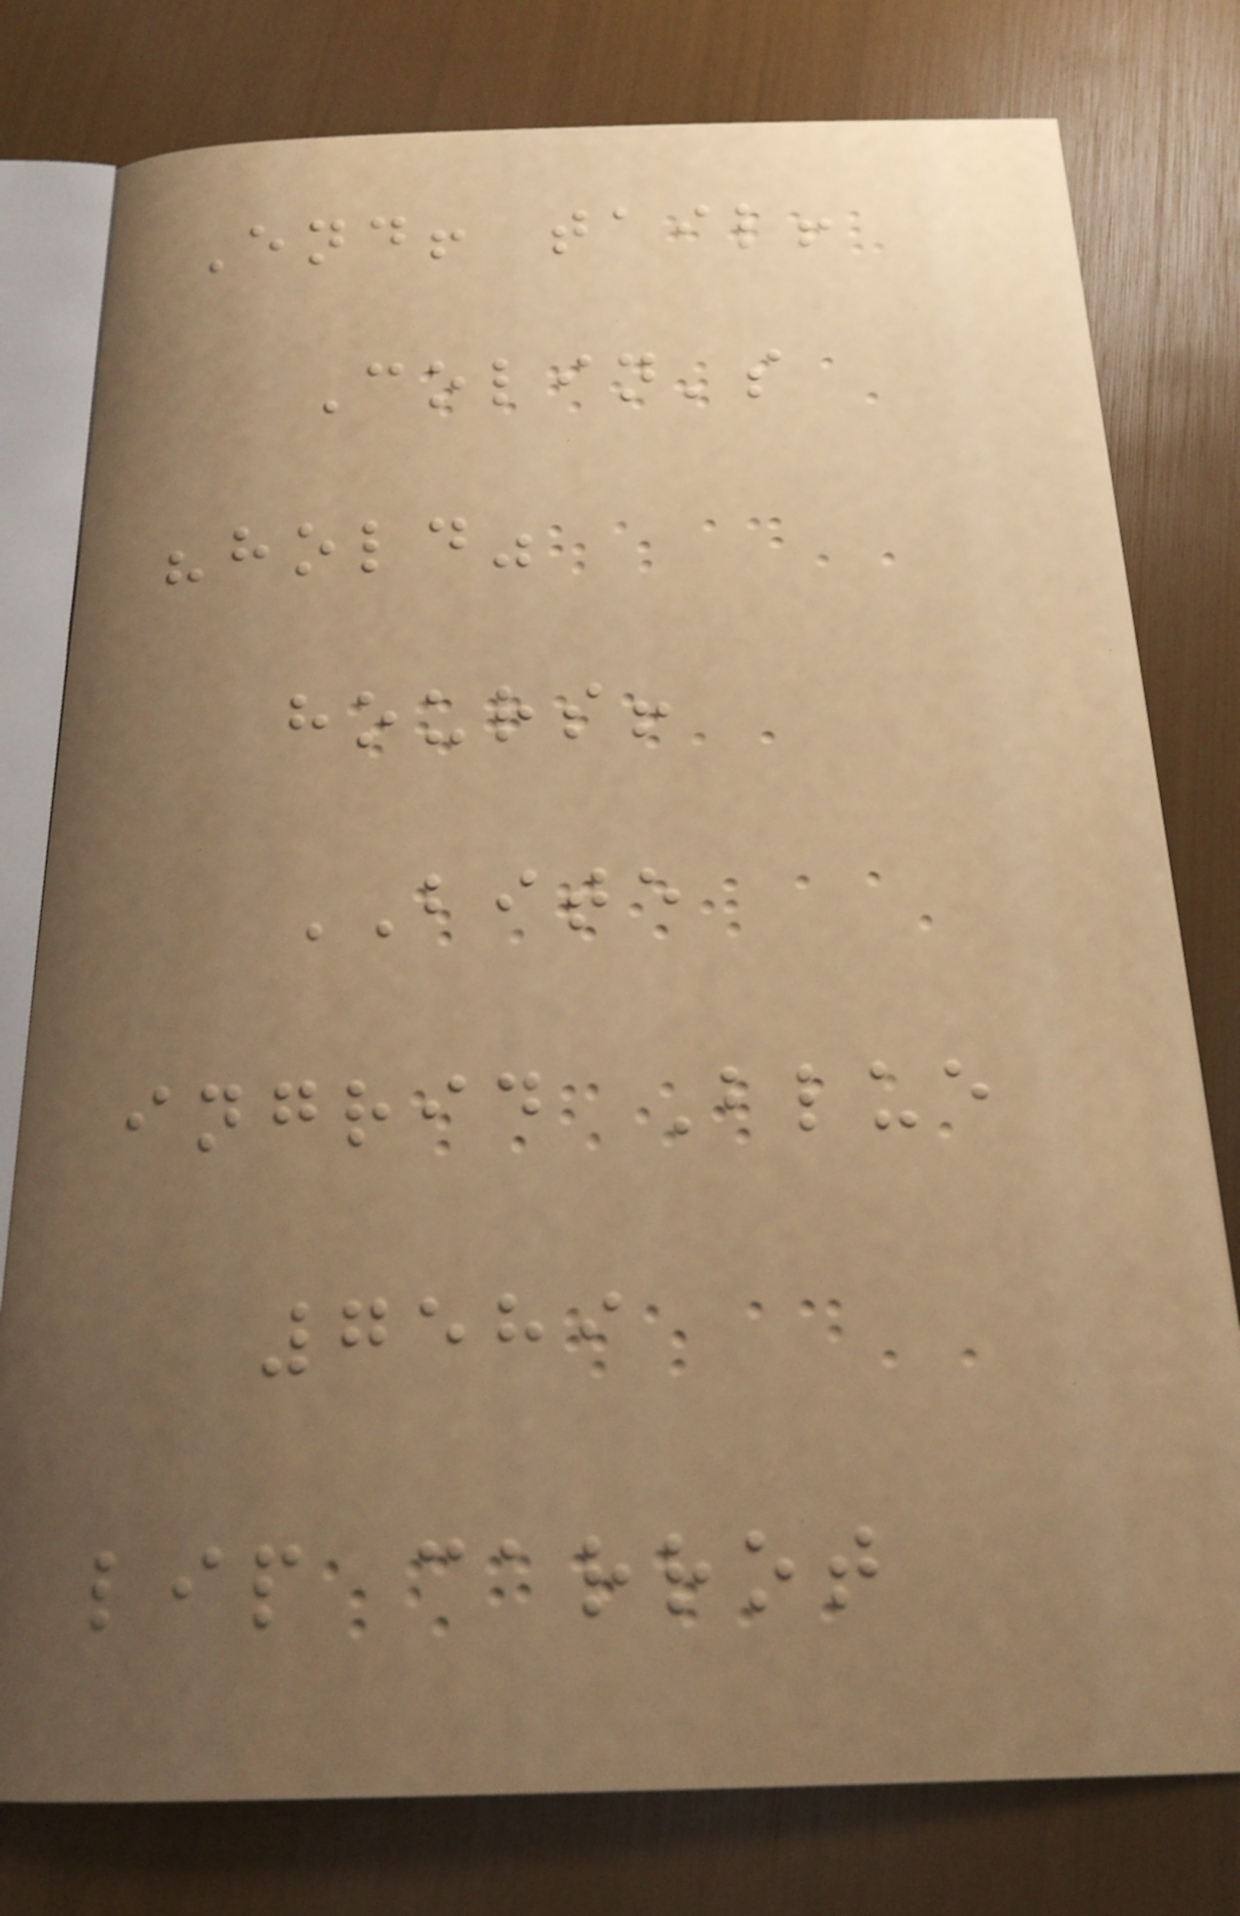End! tail!
Colin's
"hold"
hours!
BITE
ingrid Blue
7589
lip carrot
